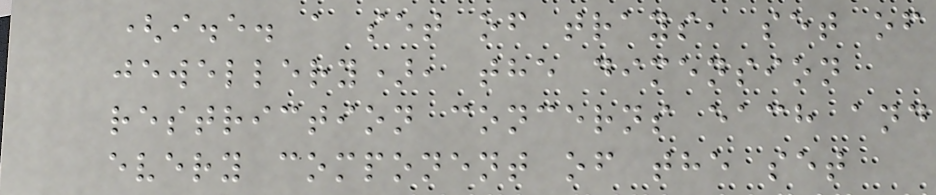(i.e. a set of trays, set of
jewellery), the dimension
restriction concerns each and
every component of the set
